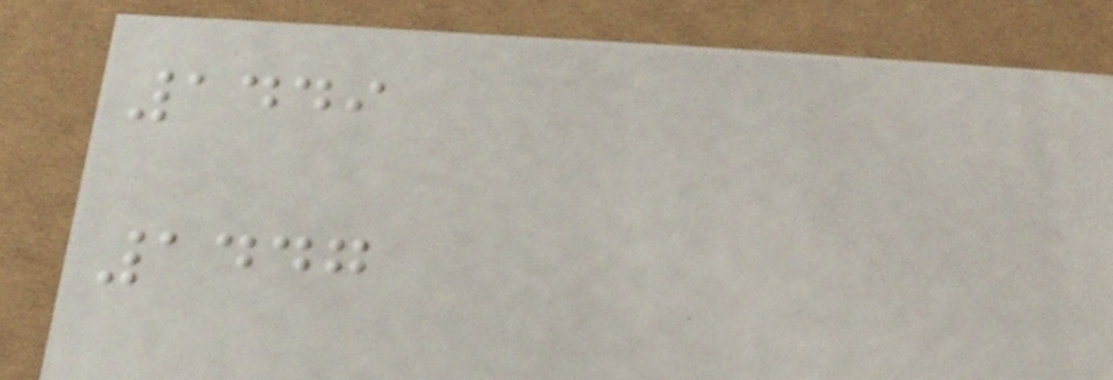1449
1447
